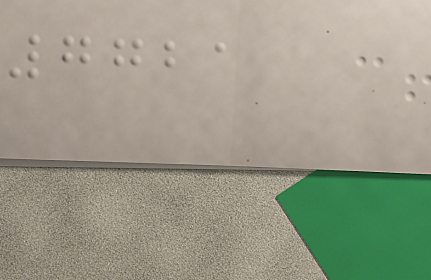7721
